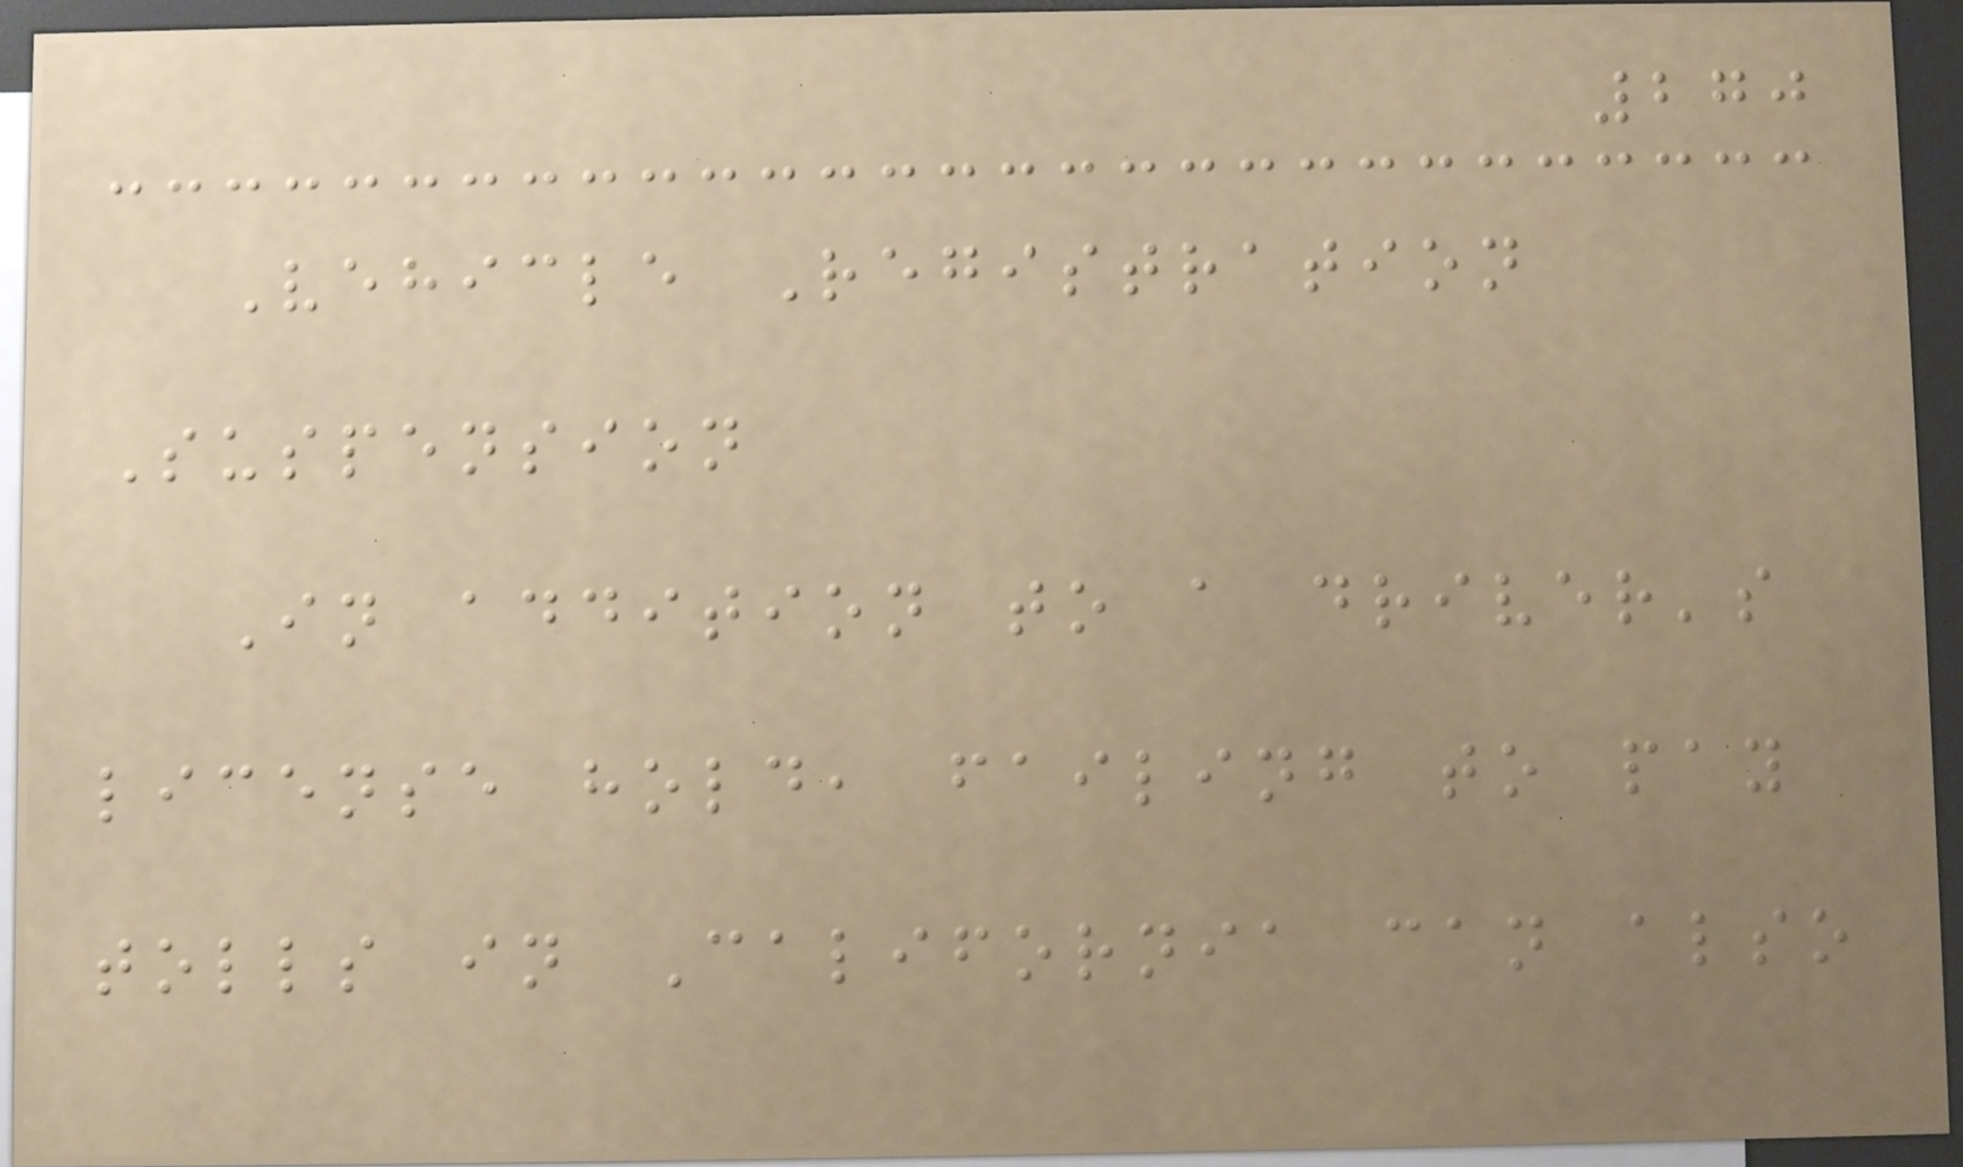270
Vehicle Registration
Suspension
In addition to a driver's
license hold, failing to pay
tolls in California can also
